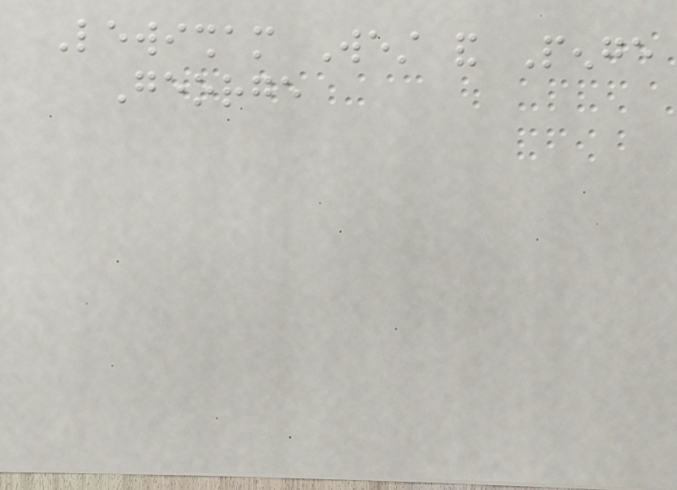Lewisham West and Penge
George
